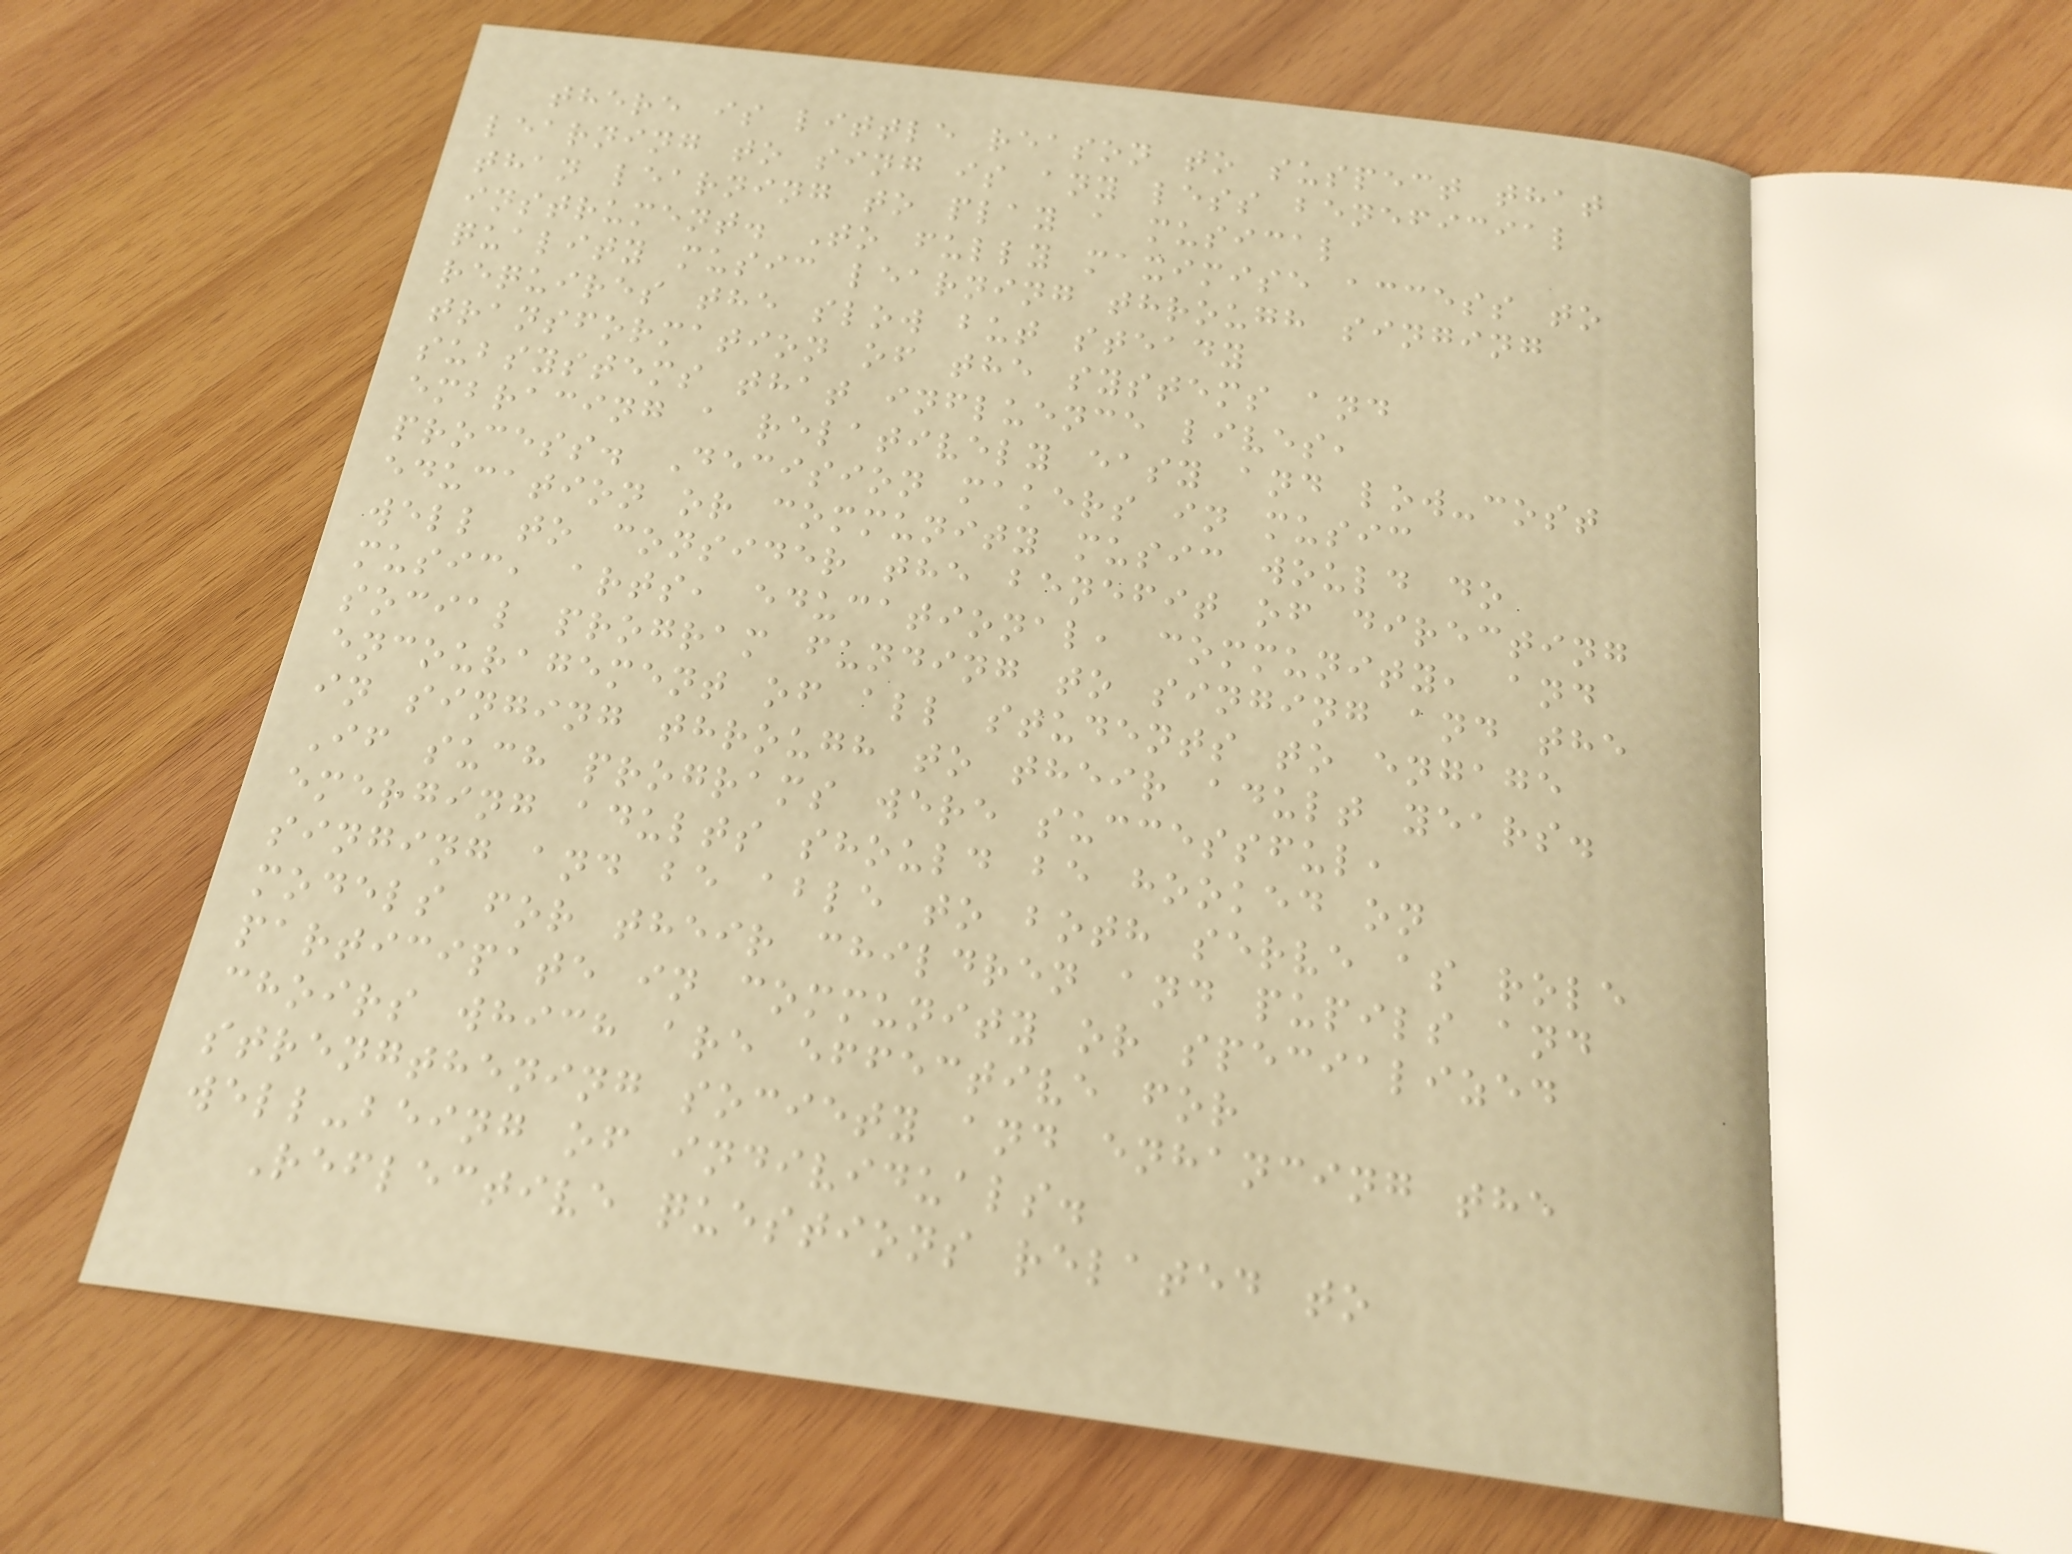there is little reason to suspect that
learning to sing is any less beneficial
than learning to play a musical
instrument. To fully maximise access to
quality music learning through singing
requires the slow but steady
transformation of the systems and
subsystems that influence lives,
embracing a relatively easy and low-cost
process. Decision makers in music
education or community music would do
well to consider the benefit of directing
music, arts, educational, community, and
social program funding to singing and the
encouragement of all students to engage
in singing through to their adult years.
If such programs were successful,
emerging adults should be hooked on
singing and be able to both serve as role
models for their children and pupils and
participate in community or specialized
choirs which are effective for
strengthening society and enhancing the
well-being of individuals.
Reflective questions related to
